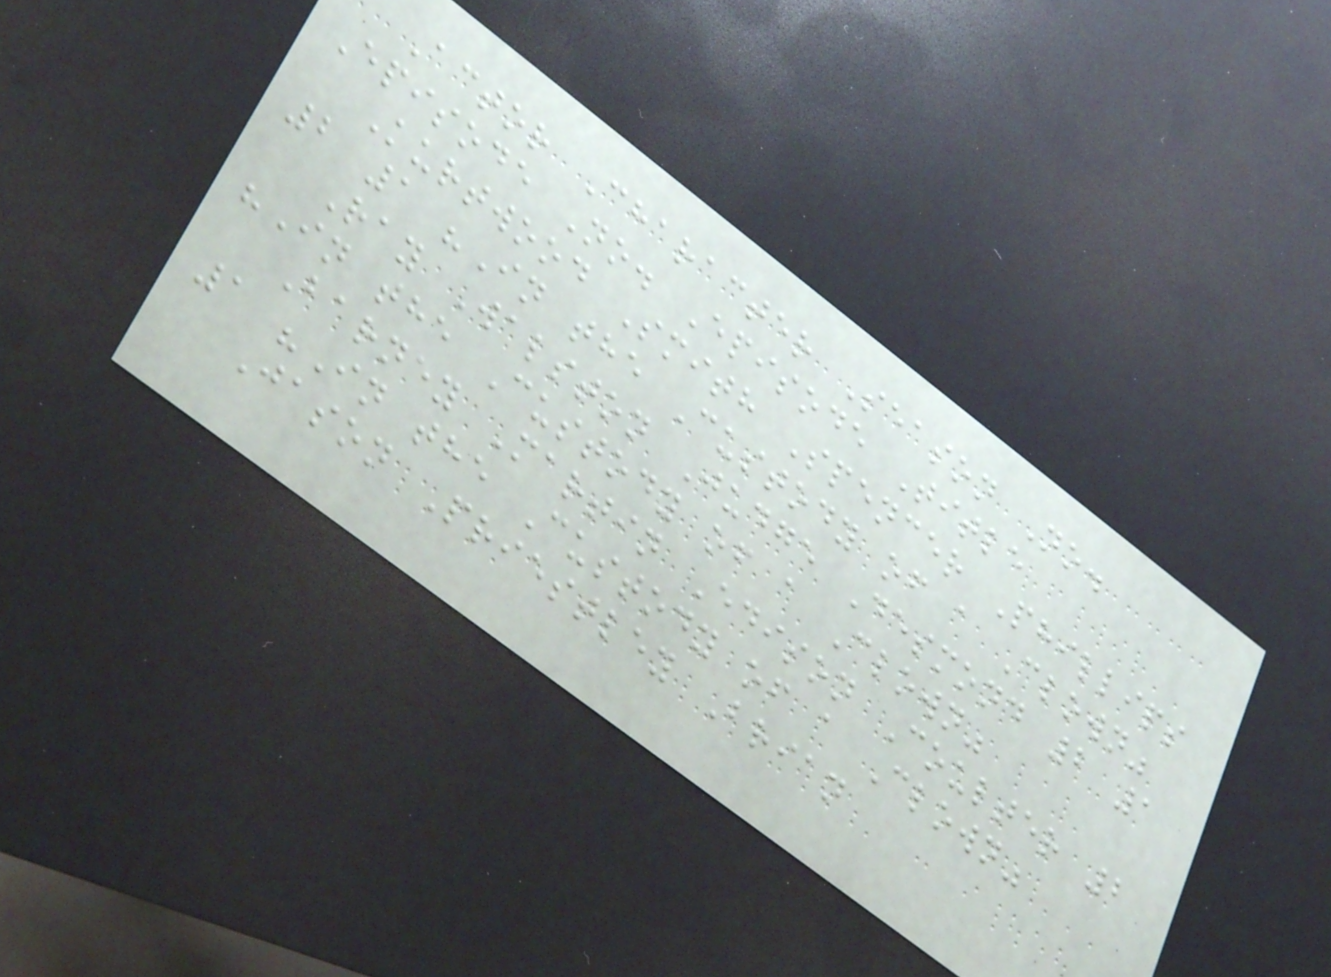Actor Character Season No.
Episode No. Episode Title
Kurtwood Smith Spencer Phillips
2 1 "In the Custody of a Clown"
Ray Walston Judge Desmond 2 1
"In the Custody of a Clown"
Barney Martin Edison Coulter 2
1 "In the Custody of a Clown"
Jason Priestley Brian
